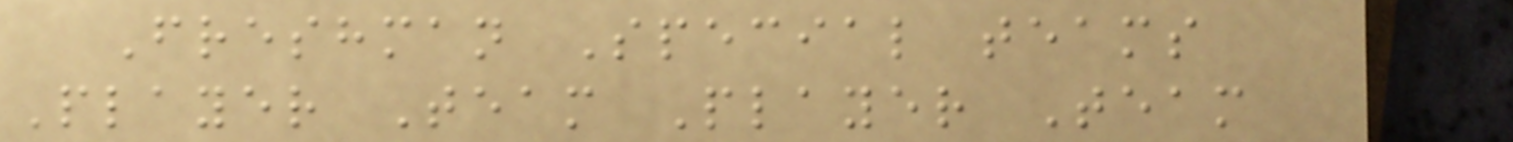Freshman Special teams
Player Team Player Team
